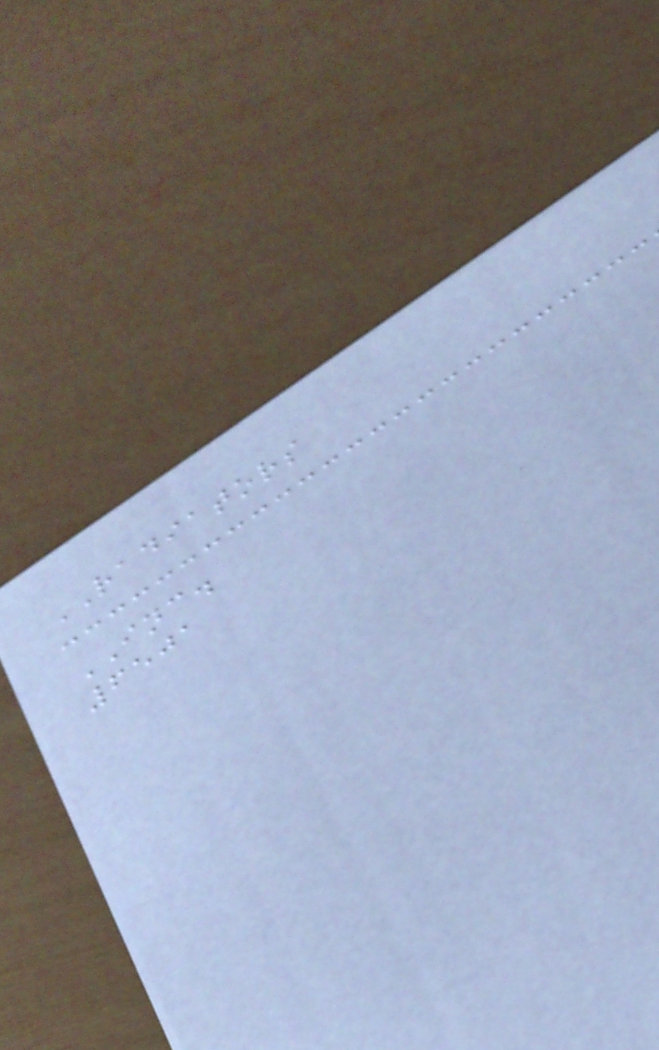RADIATORS
INC.
6501
